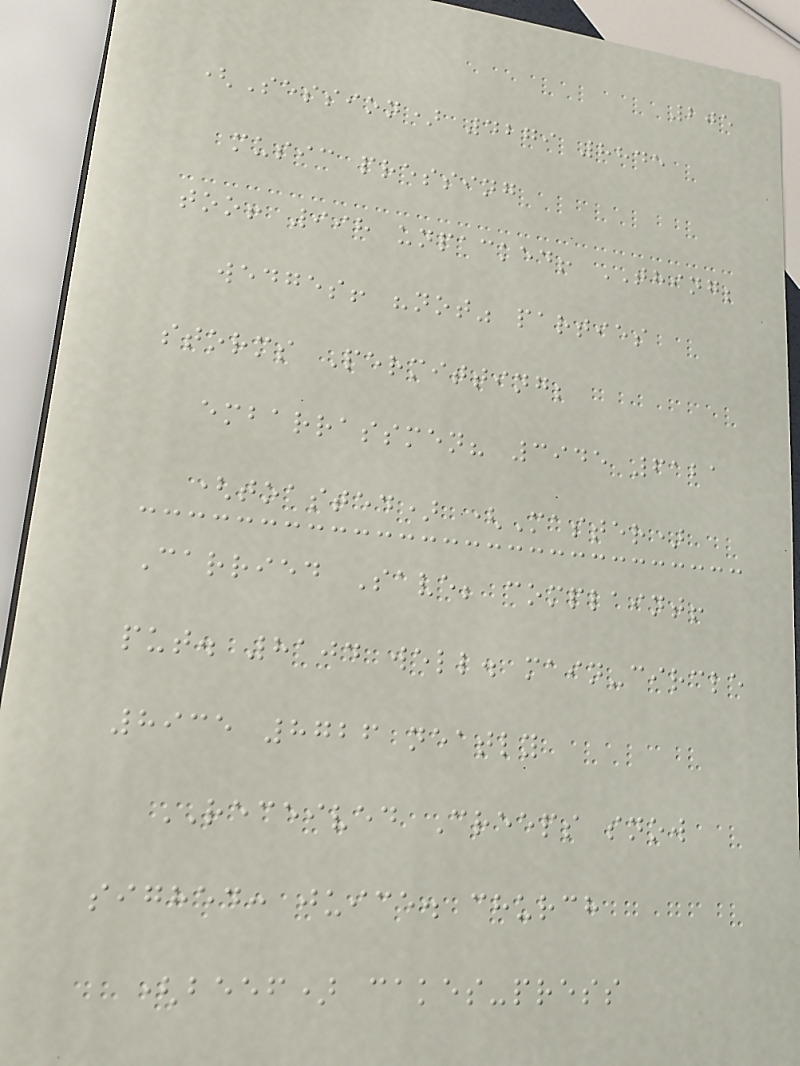205
(Session) 4279 8845
music pressing
too! 998 unpacked! THING;
wedges! "not" parties
storms Permitting;
embarrassmen? 3945 6121
(toasted) (Master)
Carried Save; complaint!
put. 8104 well. main-circle
8935 8726 neatly
RECEIVED Creeps snow
sighed: juice. church
(beef) cakes-press
